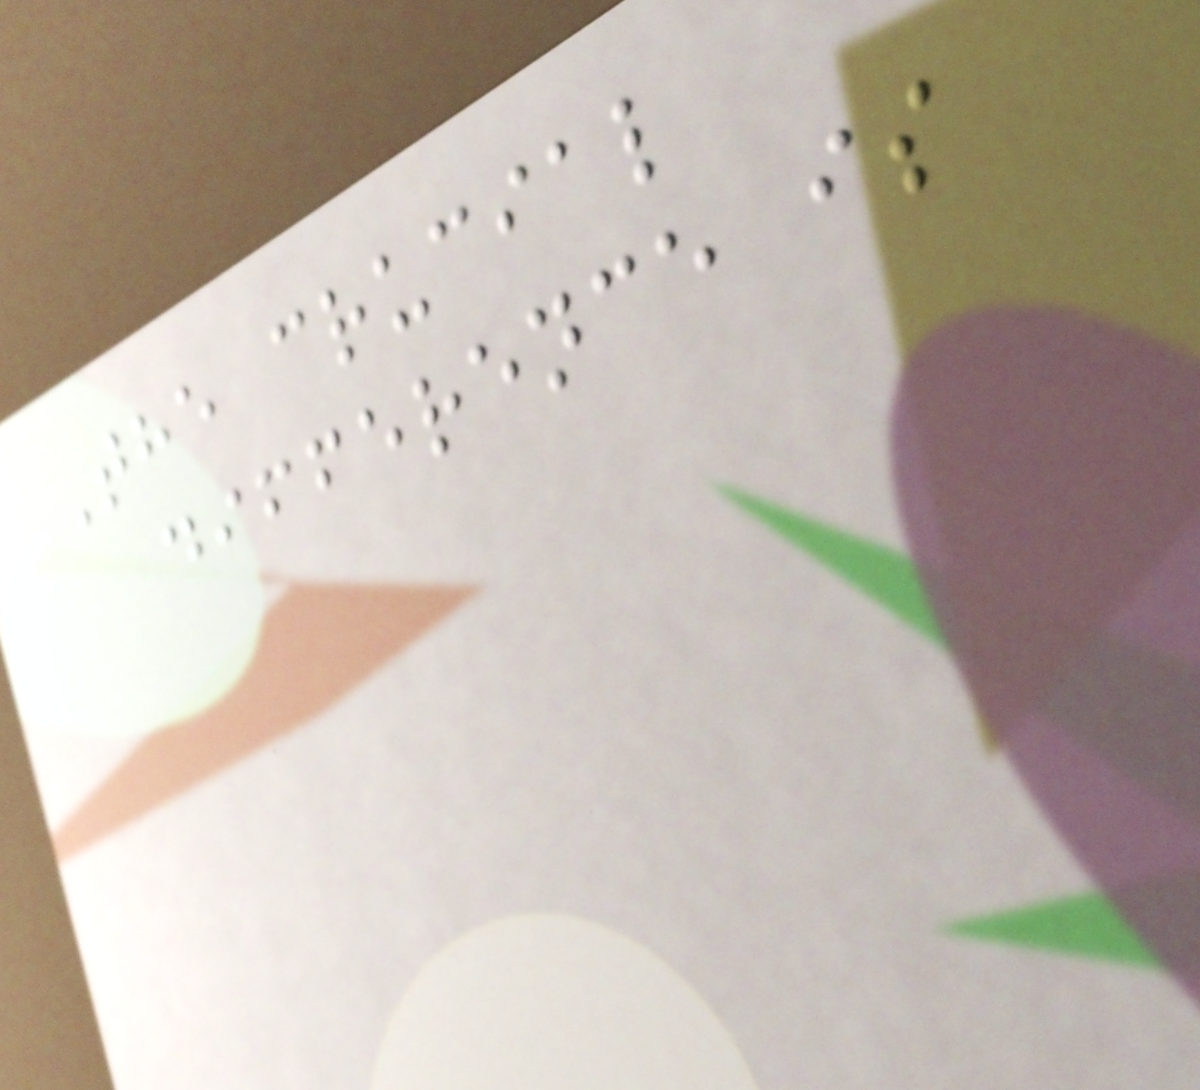The crucial
difference is
